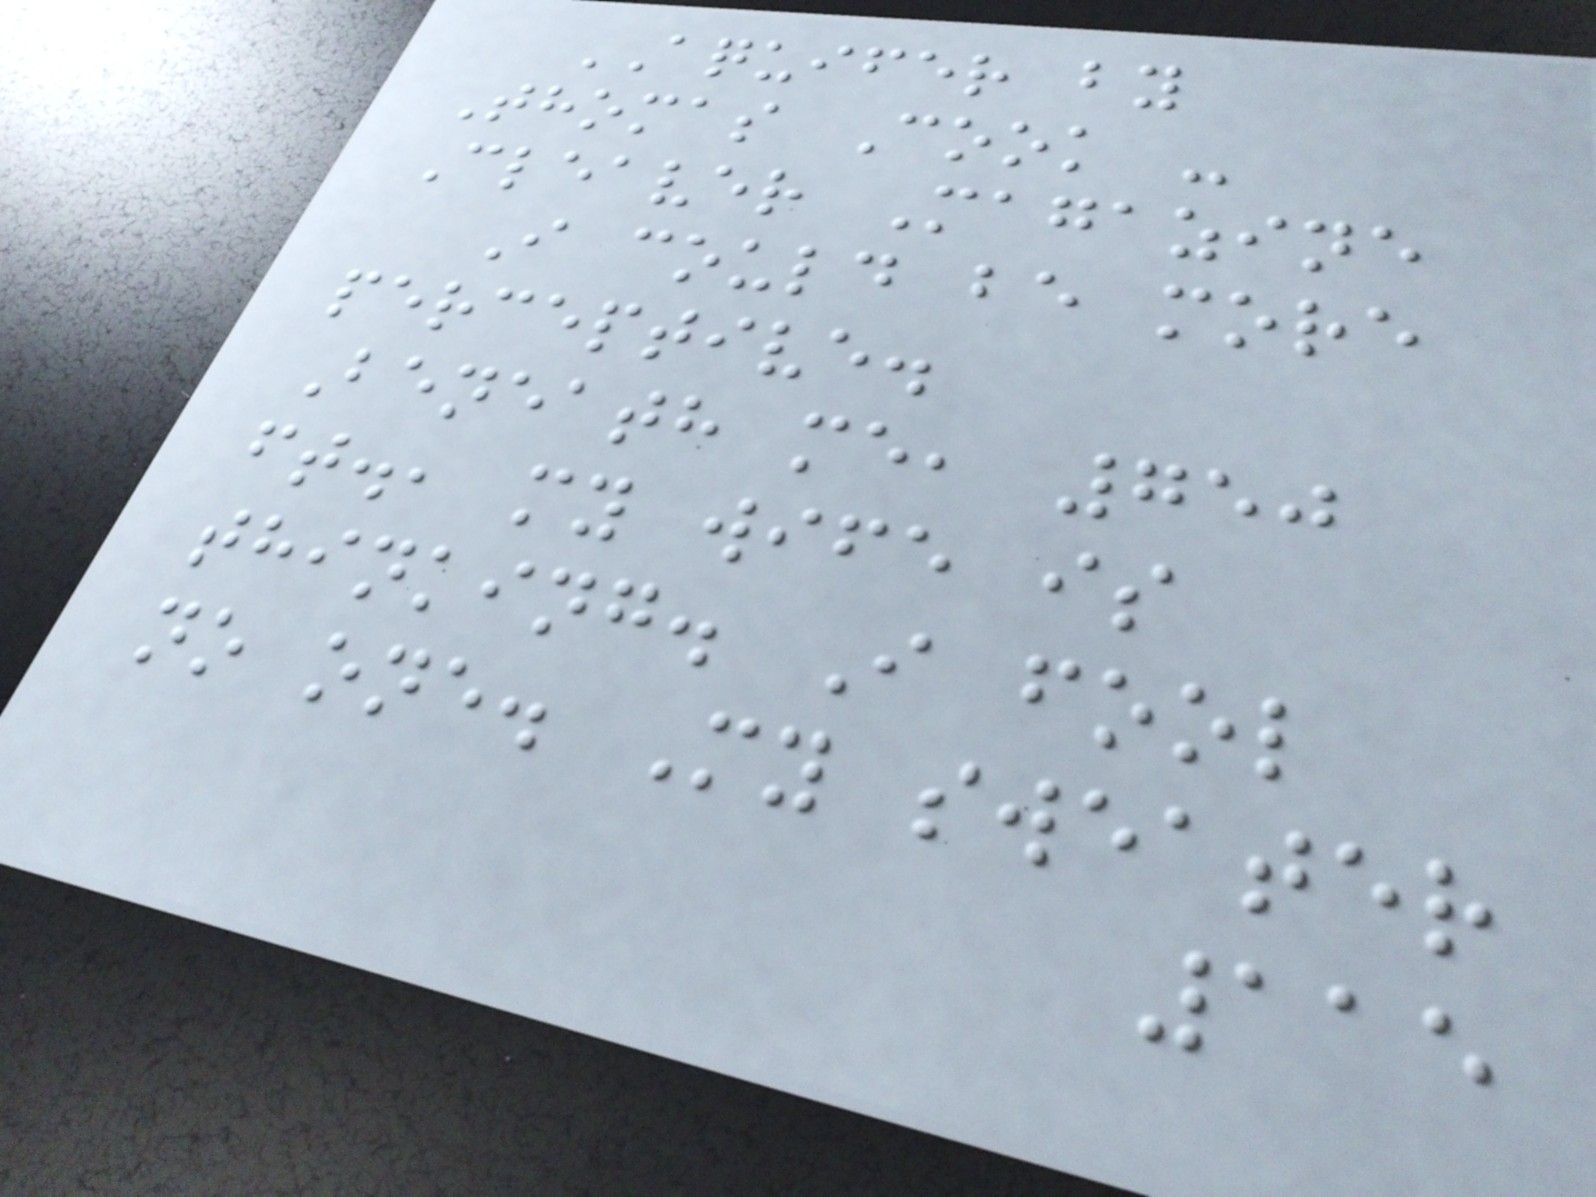AQUIFER by
Thomas Cook -
Cleaver Magazine
I could be more
perceptive.
Beneath me, 750
ft., my wife is
thinking. I fool
no one. My sweater
115
